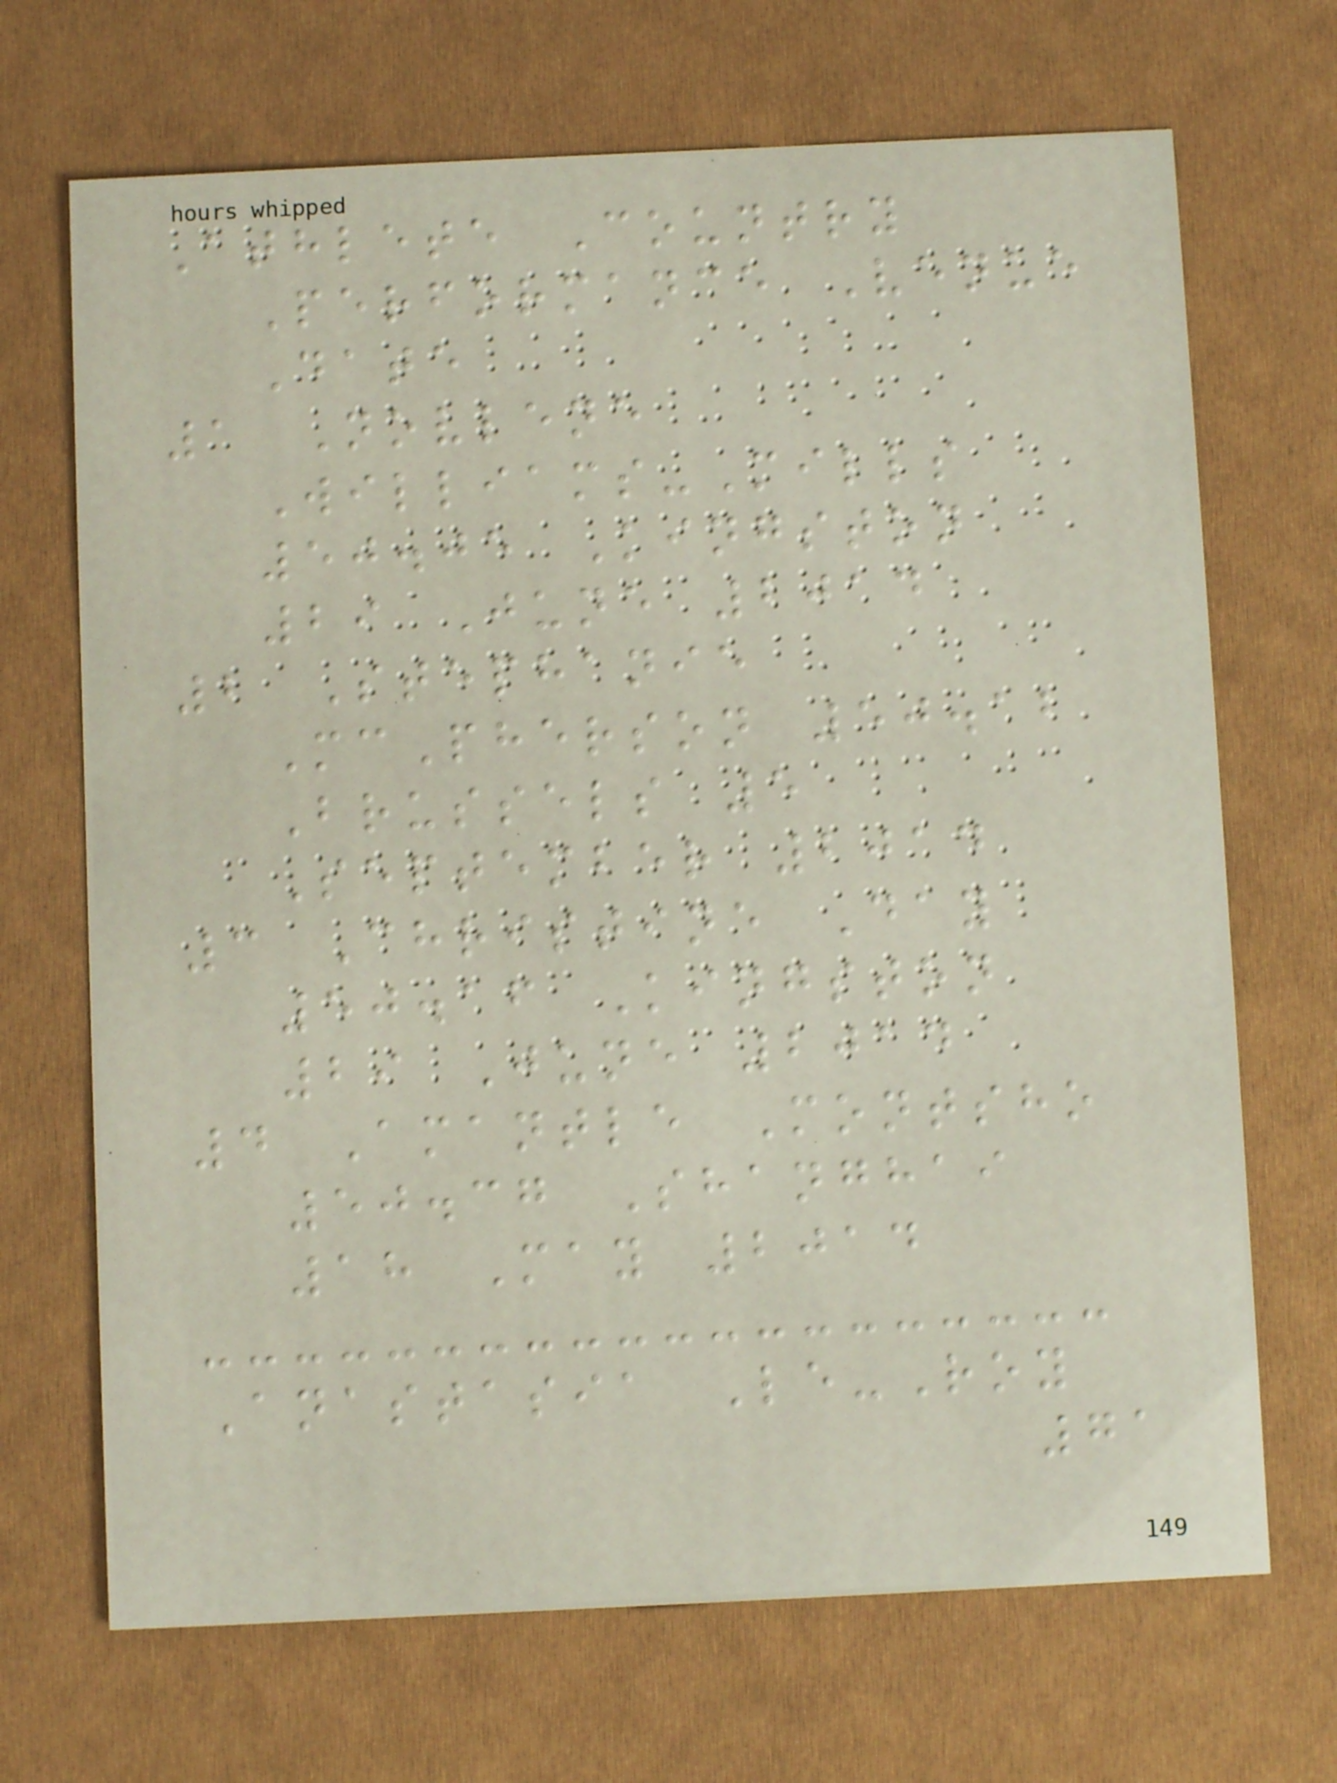Athlete Country
Performance Venue
Date
1 Novlene
Williams-Mills
50.05 Kingston
29 June 2014
2 Stephanie
McPherson 50.12
Brussels 5
September 2014
3 Christine Day
50.16 Kingston
29 June 2014
4 Amantle Montsho
50.37 Shanghai
18 May 2014
Anastasia Le-Roy
71
